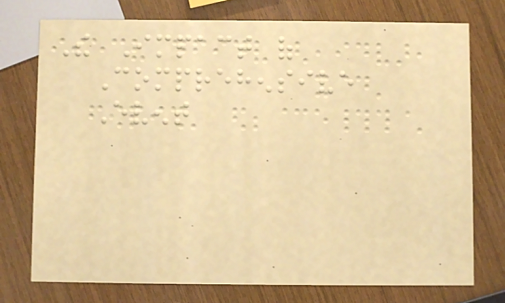The Impact of
Comprehensive
Event
